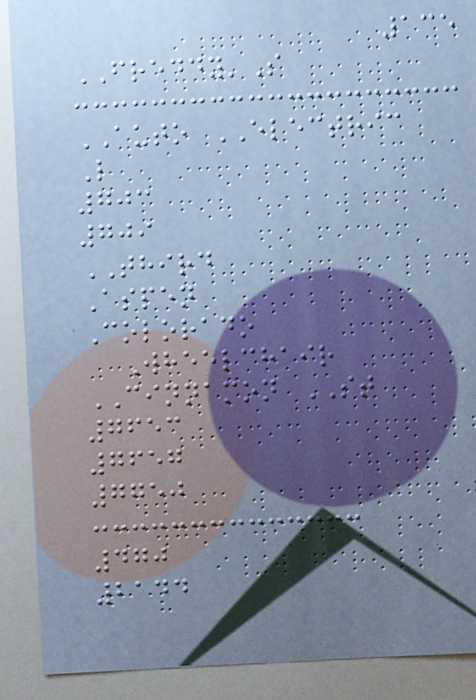135
FREDDY'S
AUTO ELECTRIC
L
703
709
THIRD
Aspen
Colorado
Wheelchair
CINNAMON ST
7653
7657
7750
470
2144
